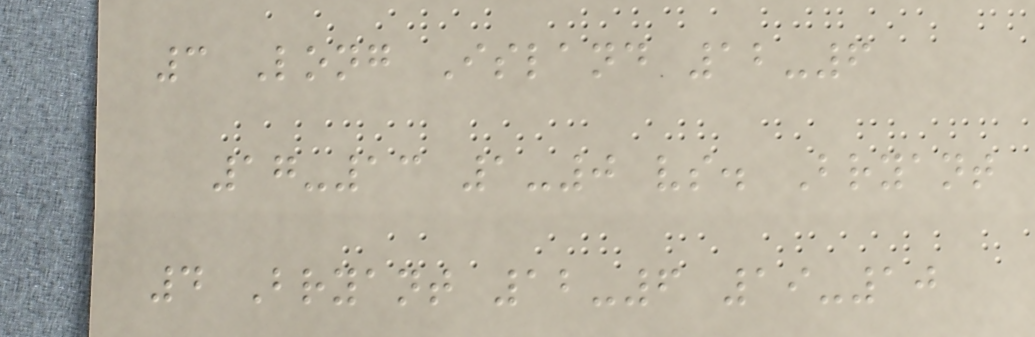3 Long Island 12-6
17-13 1-0 vs. Bryant
4 Bryant 12-6 19-10
